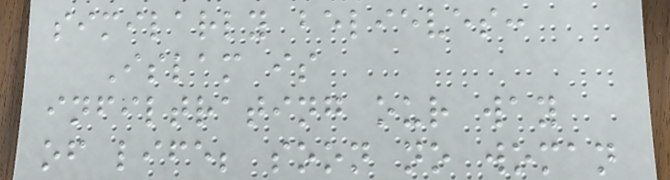similarly believes:
Islam is
infiltrating our way
of life; soon no woman
